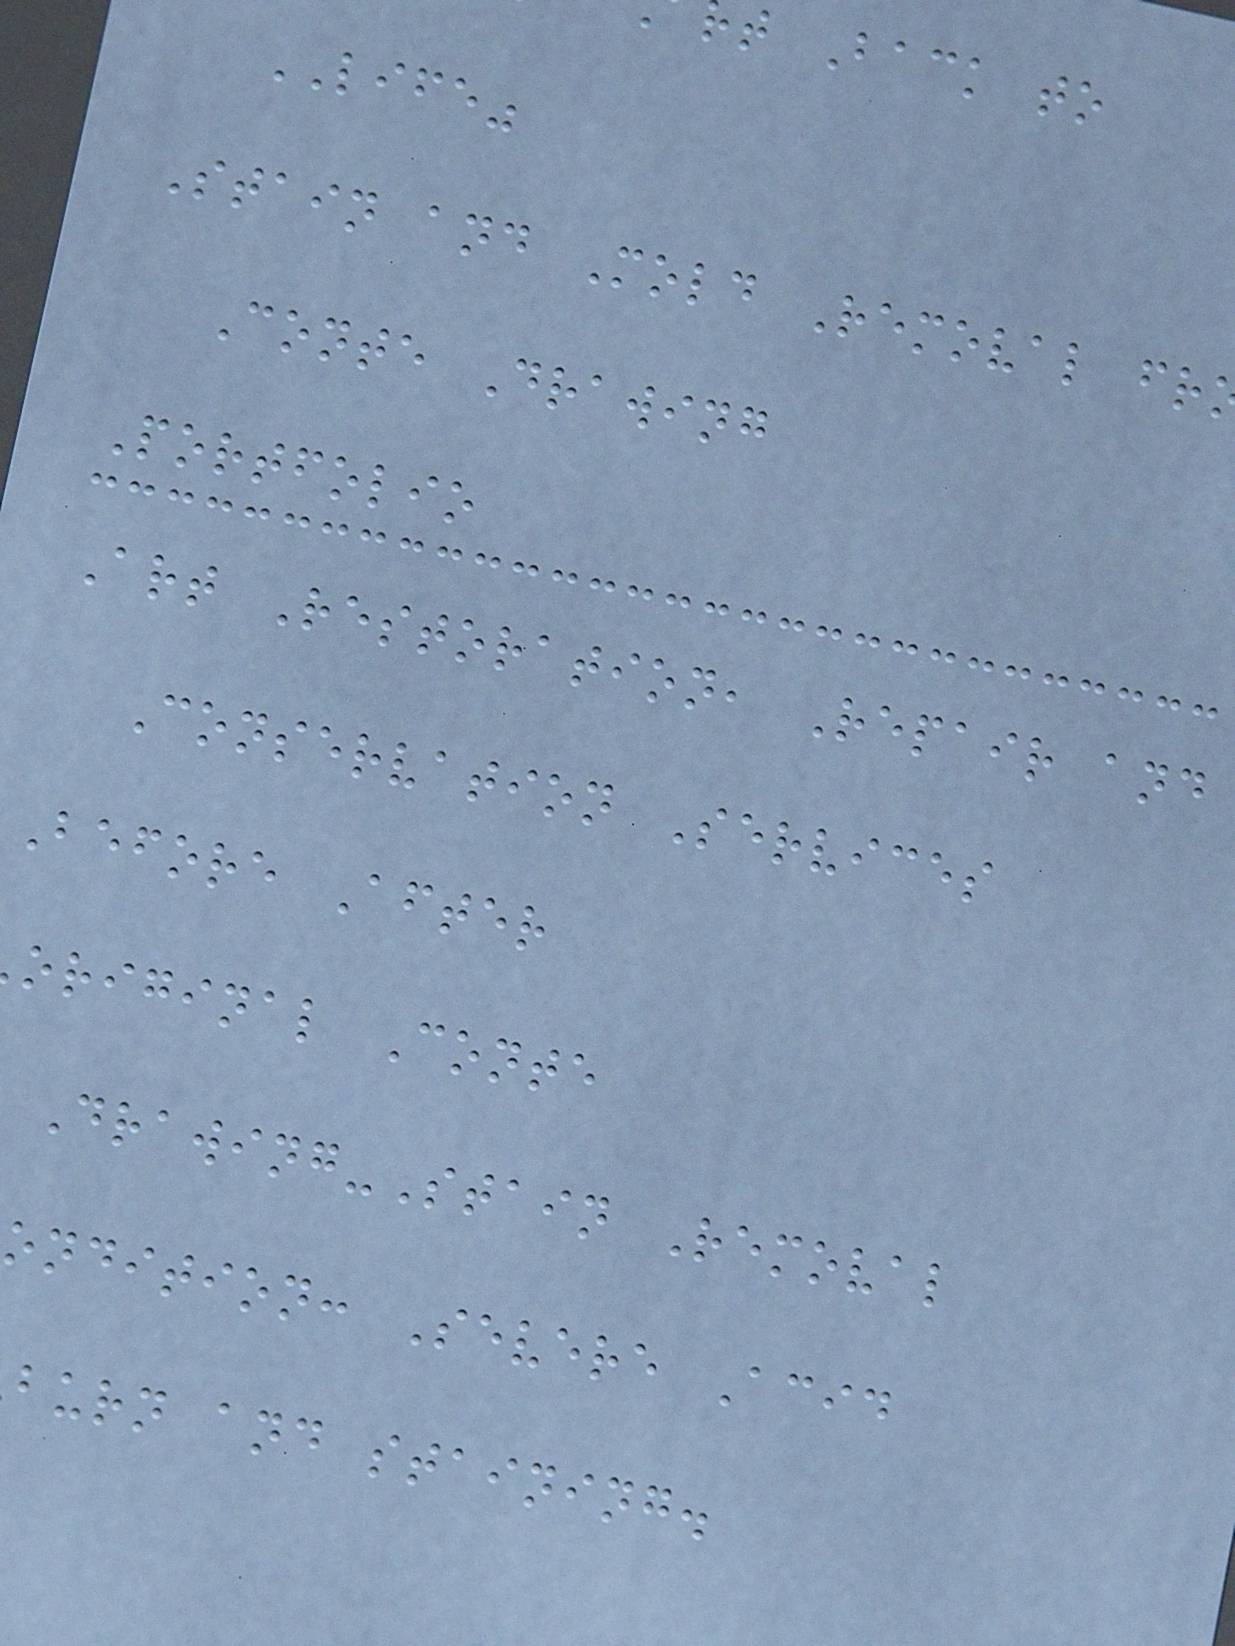t Back to
LIFE"
Stain and Mold Removal fr
Conte Drawing
Portfolio
Art Restoration, Repair and
Conservation Services
Before After
original Conte
Drawing-Stain Removal
ondition: Severe Acid
burn and staining.
